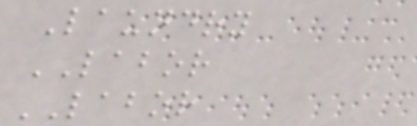Laundry
LABOR
LABOR
